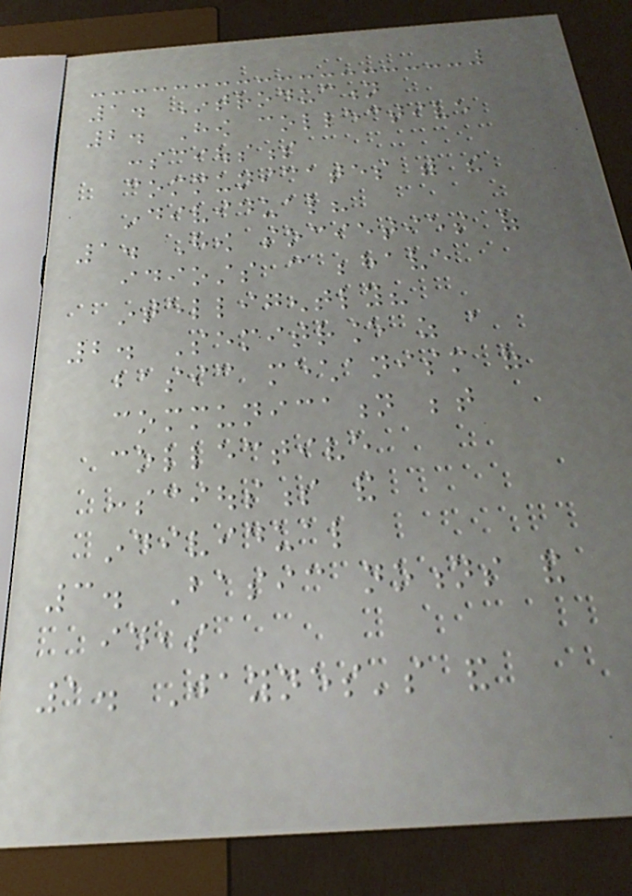1. Introduction
2. How collective
consciousness
communicates with the
individual?
1. How societies of
idiosts can behave
intelligently?
2. Semitrance as a
basic mechanism of
communication between
collective
consciousness and
individual
3. Basic notions and
ideas
1. Jaynes's and
